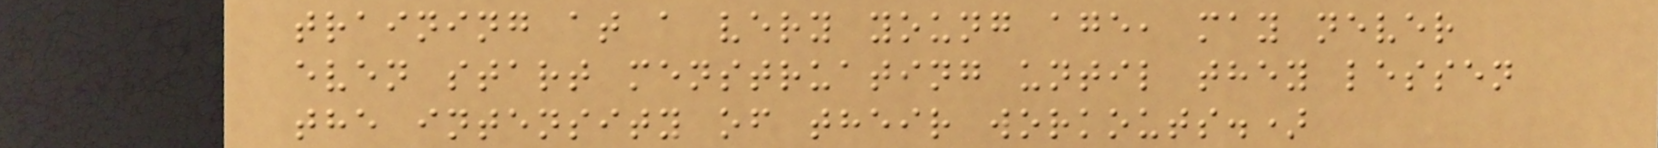training at a very young age, may never
even start menstruating until they lessen
the intensity of their workouts.)
